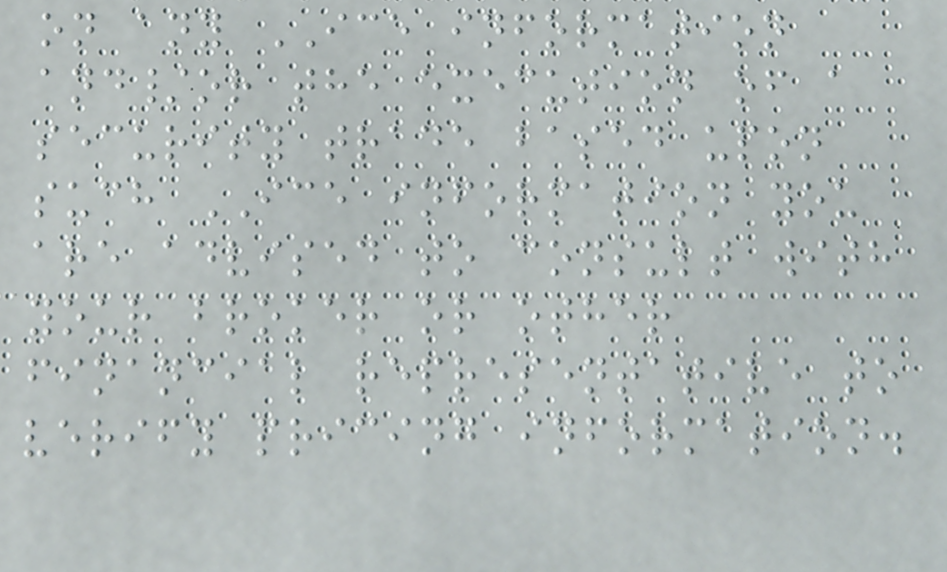on any ICE information
and/or the execution of a
security trade based upon
such ICE information you
are advised to consult with
your broker or other
financial representative to
verify pricing information.
